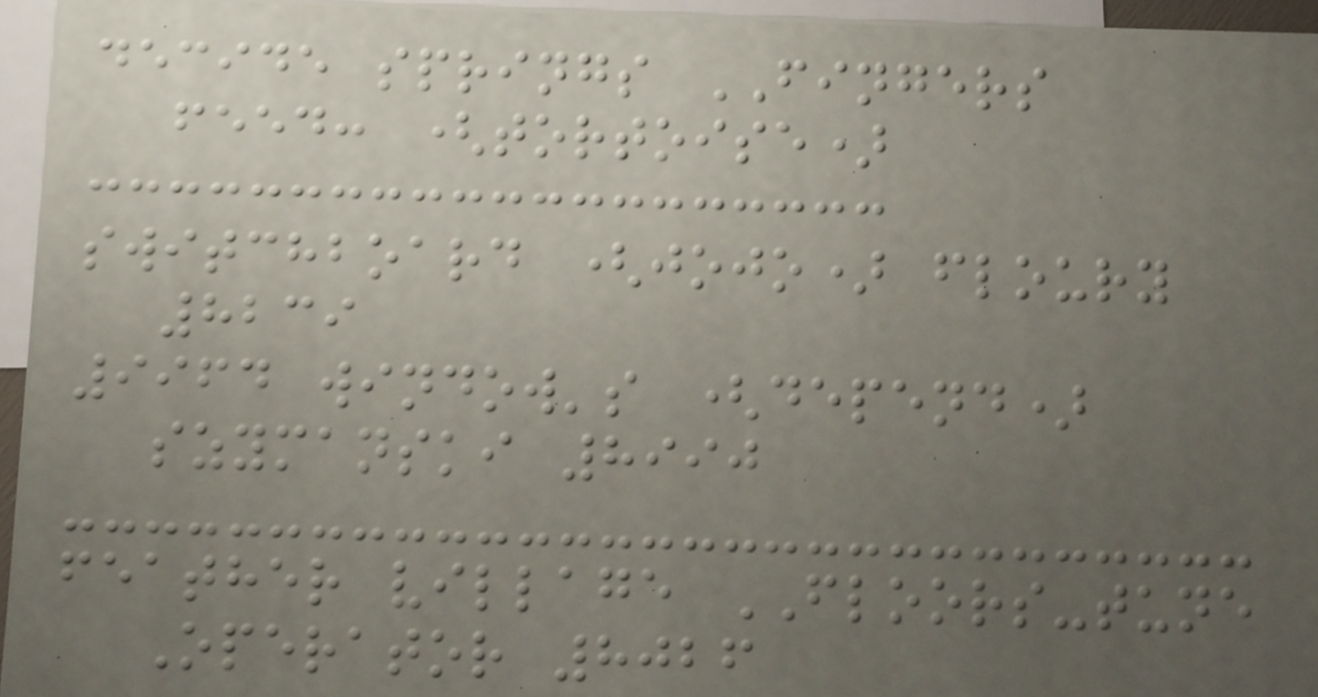decide springs FINGERS
feed: (tortoise)
switchboard (jojo) floury
8239
9964 window's (depend)
szymanski 8990
feather village FLOORS-tune
Operator 8026
